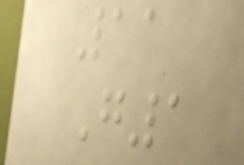11
G1
